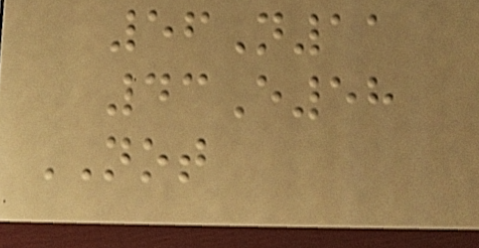56N11
43E58
NOT
